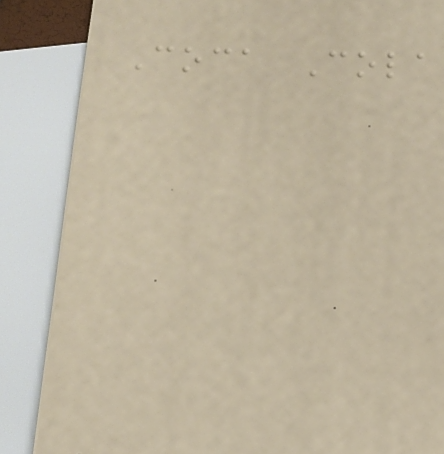Coca Cola
